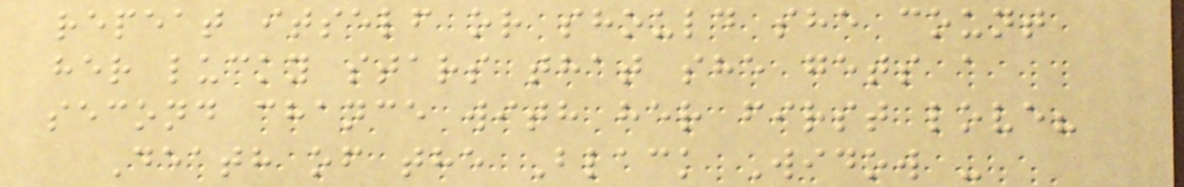repeat itself or should she count
her lucky stars that she gets a
second chance with her first love?
Death of the Black Widow -
